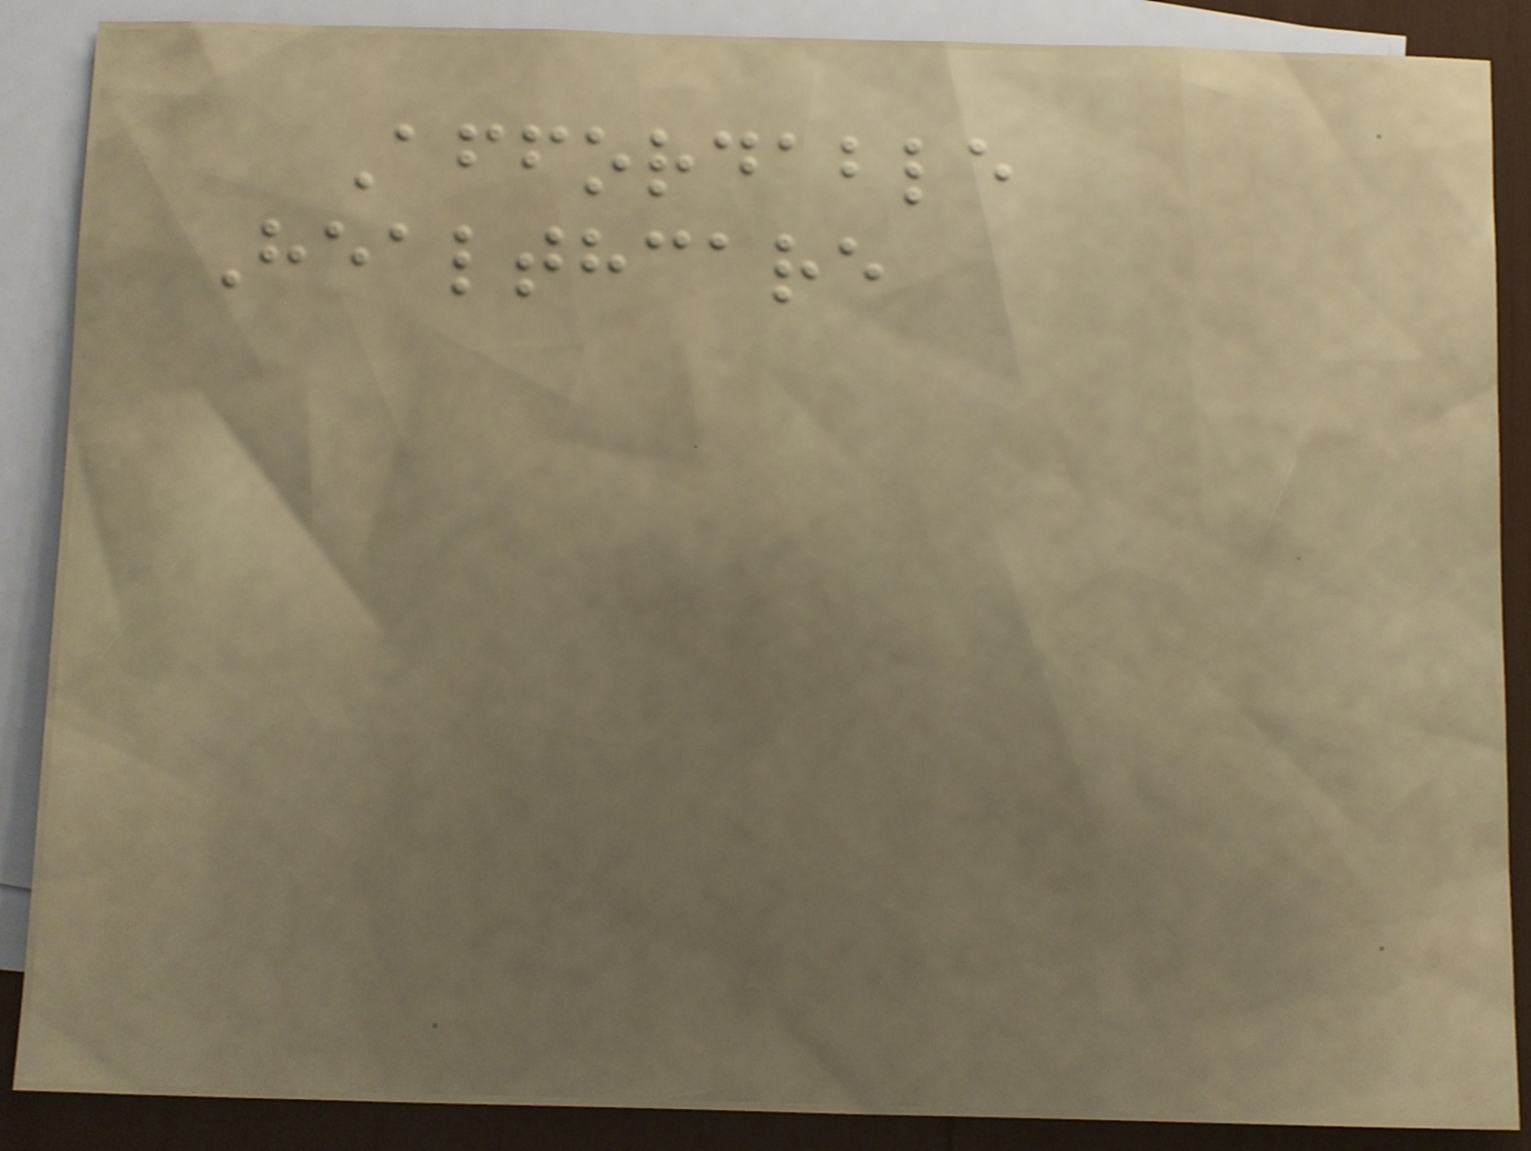Affordable
Healthcare
